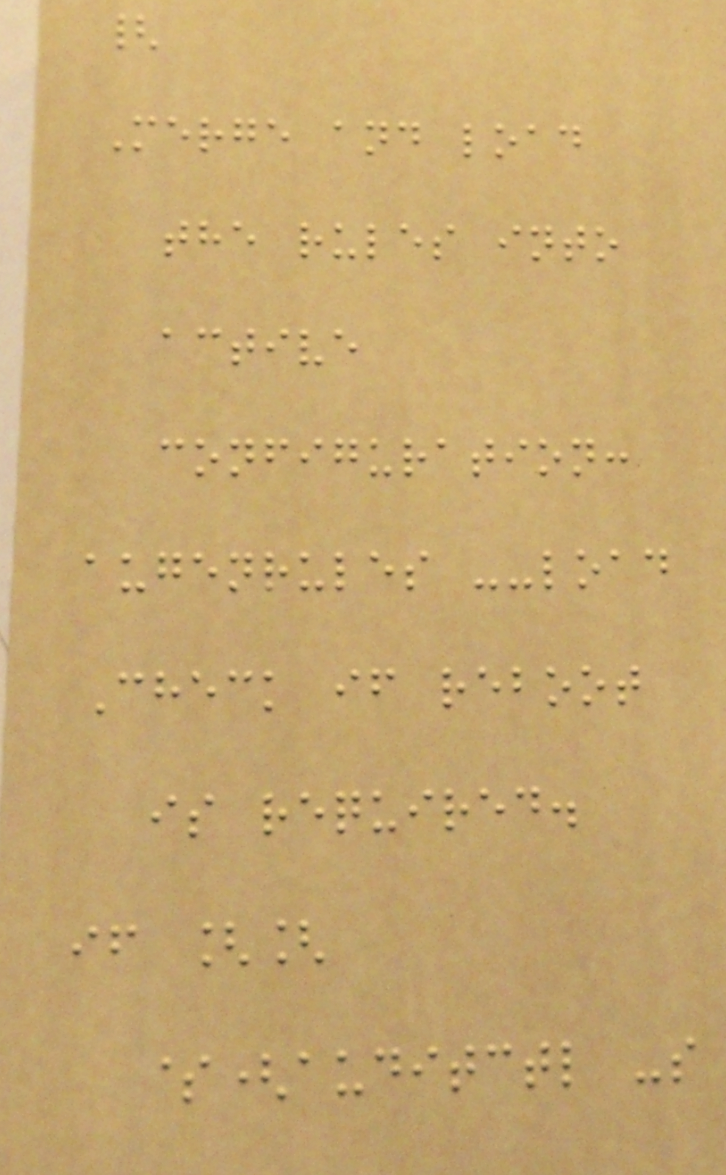{
Merge and load
the rules into
active
configuration:
augenrules --load
Check if reboot
is required.
if [[
$(auditctl -s
